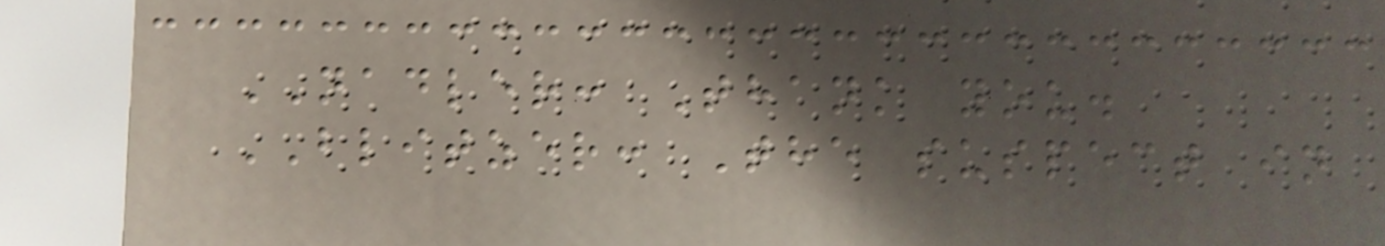NADLER: Thank you.
BLITZER: The suspect in
